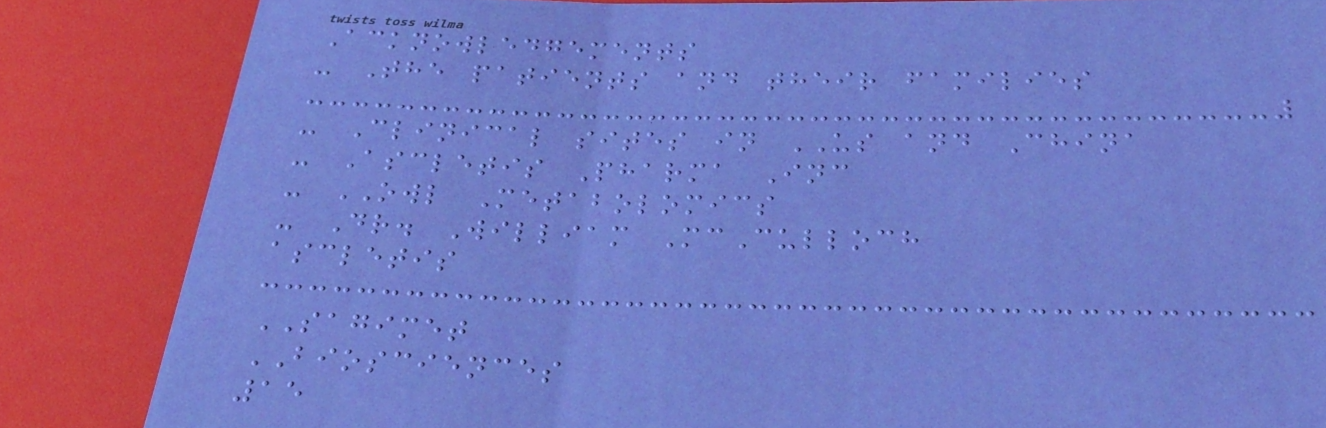Acknowledgements
- The patients and their families
- Clinical sites in US and China
- Ascletis Pharma Inc
- OWL Metabolomics
- Dr. William McCulloch
ascletis
SAGIMET
BIOSCIENCES
15
